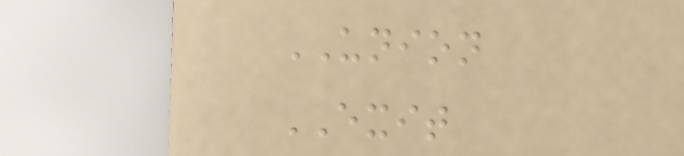UNION
EXIT
